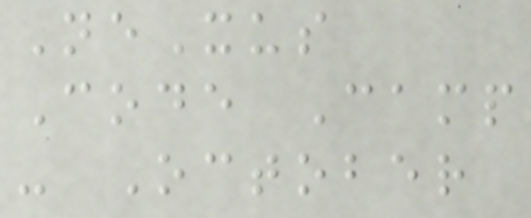NeXus
Code Camp
- October
